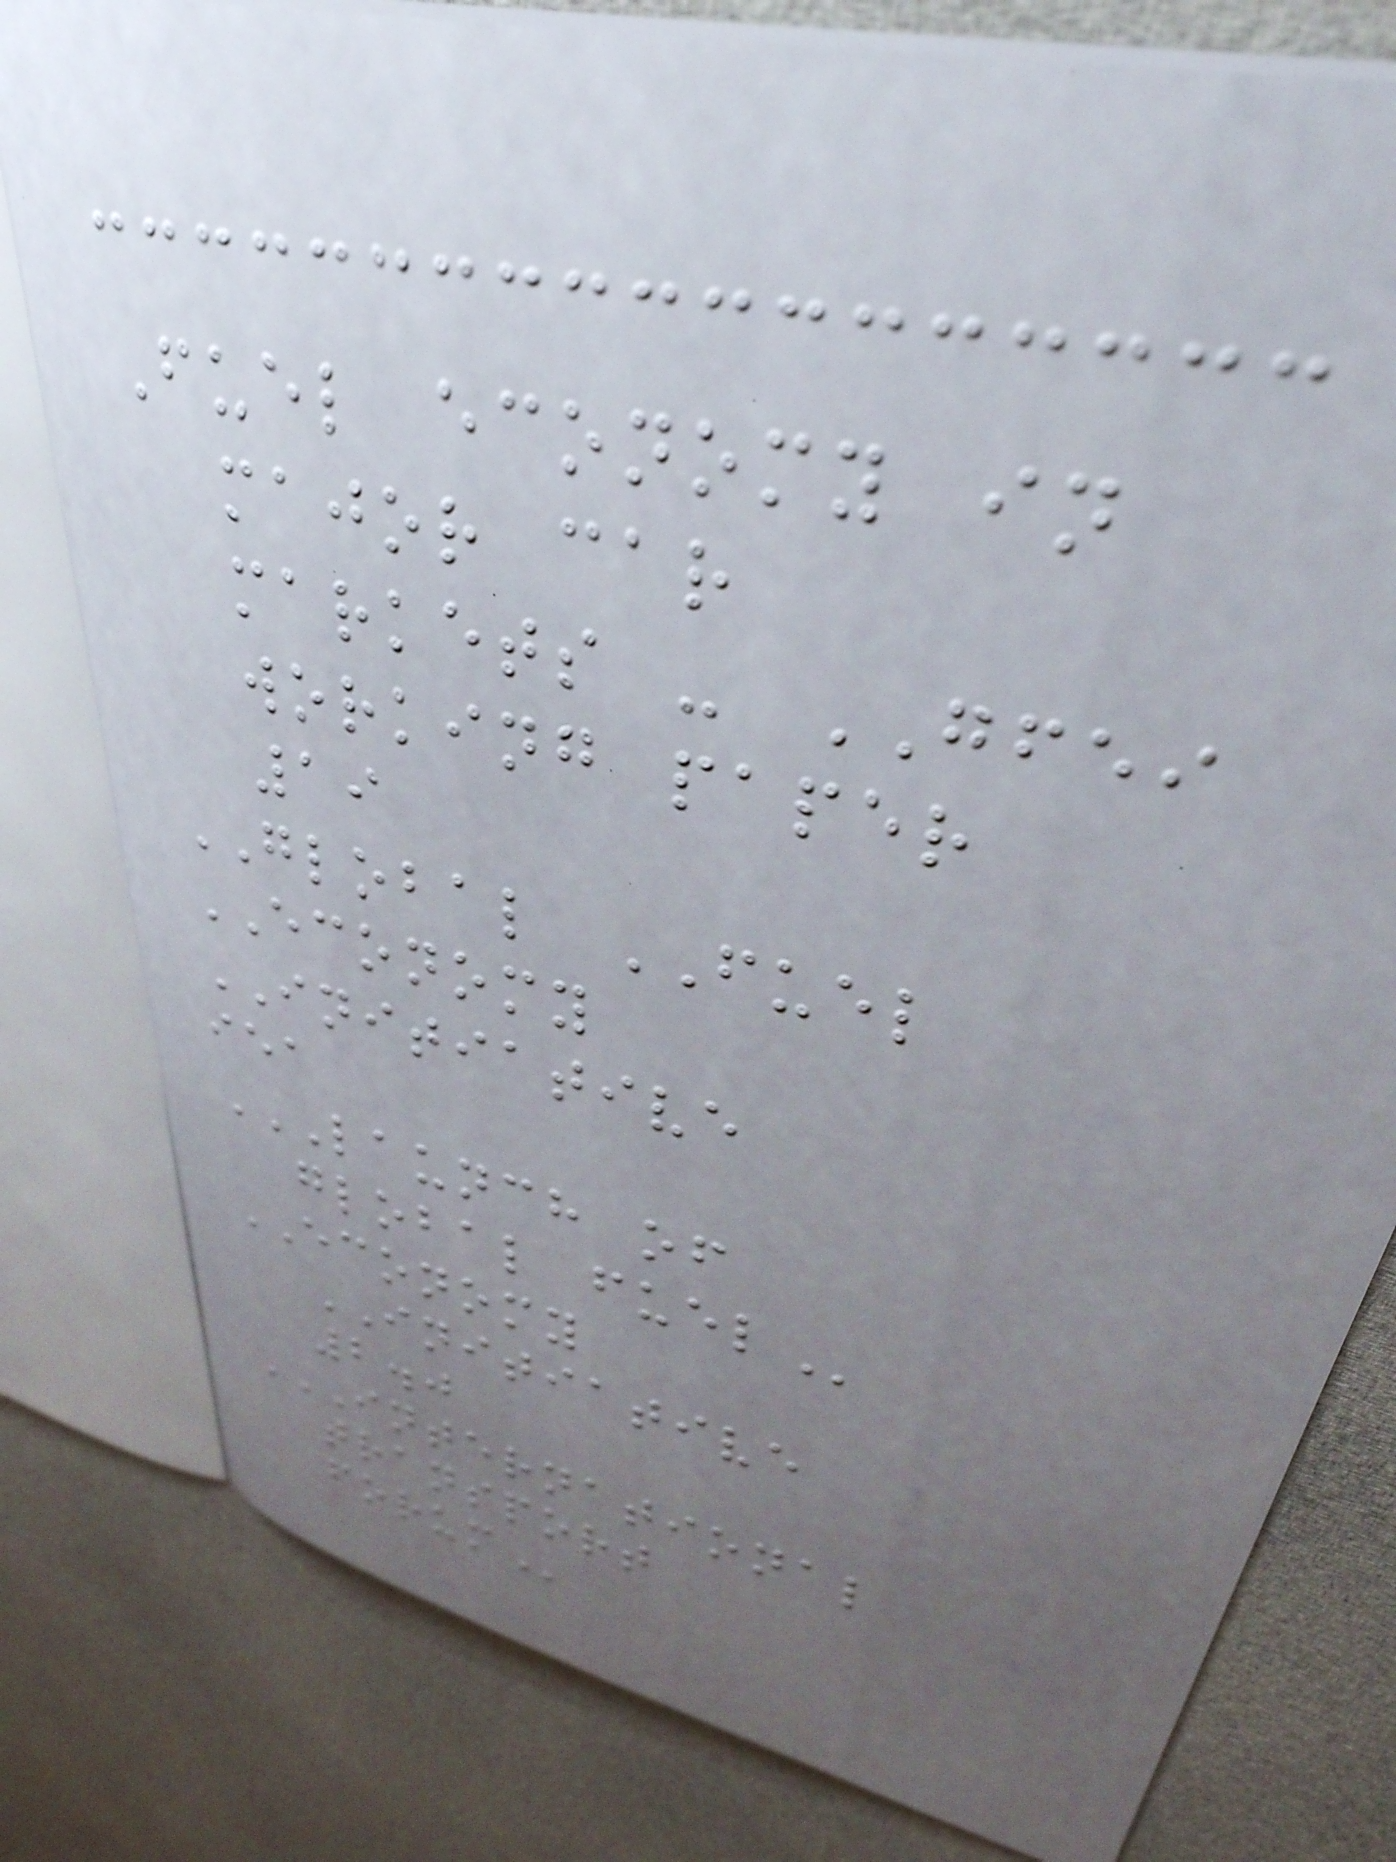Fuel economy in
major car
markets - GFEI
working paper
19
GLOBAL FUEL
ECONOMY
INITIATIVE
iea
LAUNCH OF
GLOBAL FUEL
ECONOMY
INITIATIVE
2.0
INTERNATIONAL
TRANSPORT
FORUM
